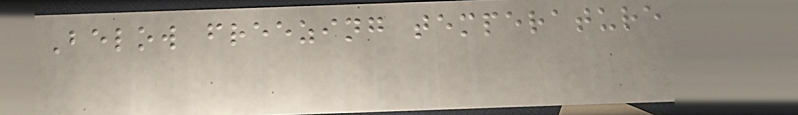Below freezing temperature
